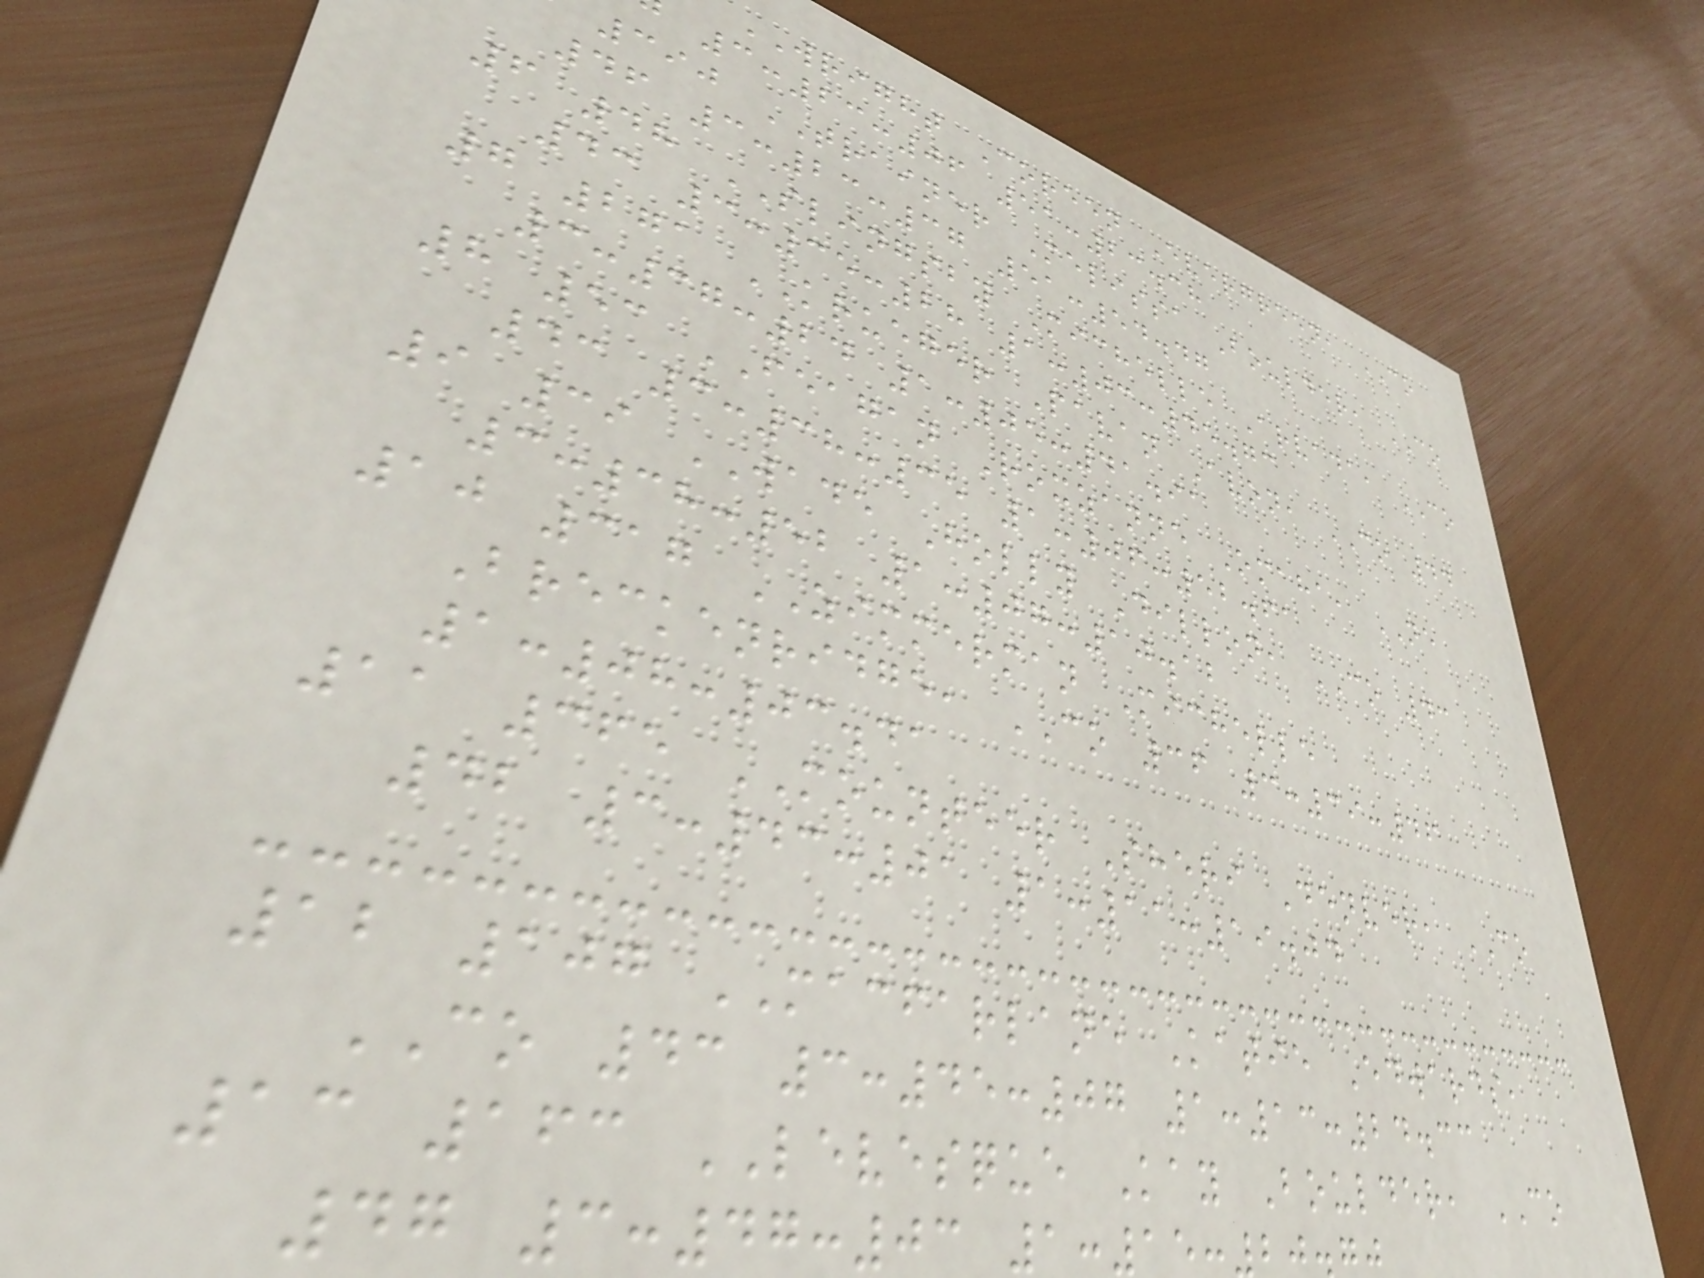WRIGHT Coreen Evergreen, CO
3:23:06 51:23.38
390 TRAINER Melissa Boulder, CO
46 3:23:37 51:54.47
6 48 SLINGSBY Michelle Arvada, CO
43 3:35:28 1:03:45.73
7 271 KRUEGER Pavan Avon, CO 44
3:37:24 1:05:41.91
8 53 FEAGAN Roxzanne Omaha, NE
43 3:38:35 1:06:52.61
9 39 WADE Holly Dillon, CO 43
3:38:52 1:07:10.12
10 317 ZIMMERMAN Michelle
Breckenridge, CO 36 3:39:46
1:08:03.41
11 365 MOUNTEER Sheri Denver, CO
42 3:43:01 1:11:19.04
12 107 MACFARLANE Katie Edwards,
CO 43 3:45:07 1:13:24.33
13 163 LEVESQUE Kay Boulder, CO
47 3:47:03 1:15:2
